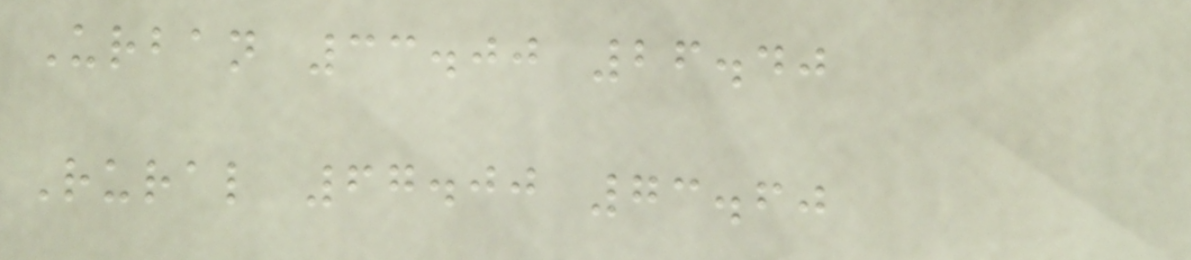Urban 33.00 26.40
Rural 67.00 73.60
